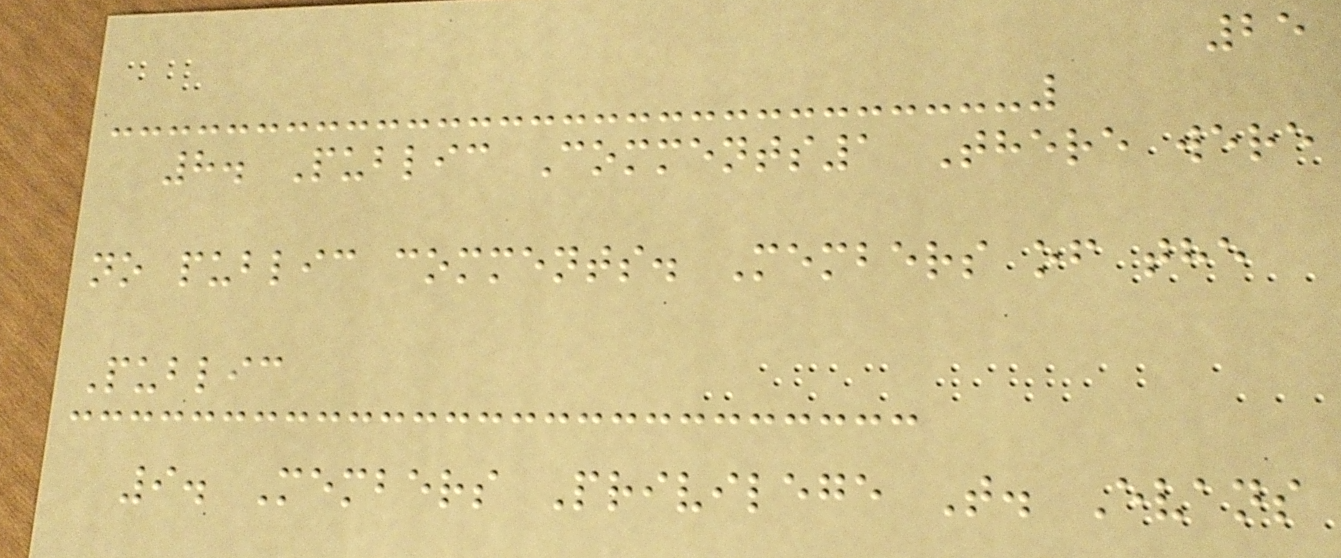25
8. Public Comments1 There were
no public comments. Members of the
Public
9. Members Privilege T. Evans
